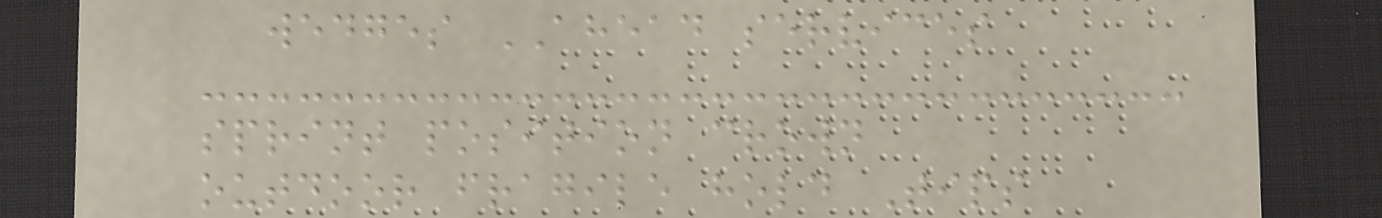wedges AHEAD services
sprint position crown
outdoor fragile hold Tips
